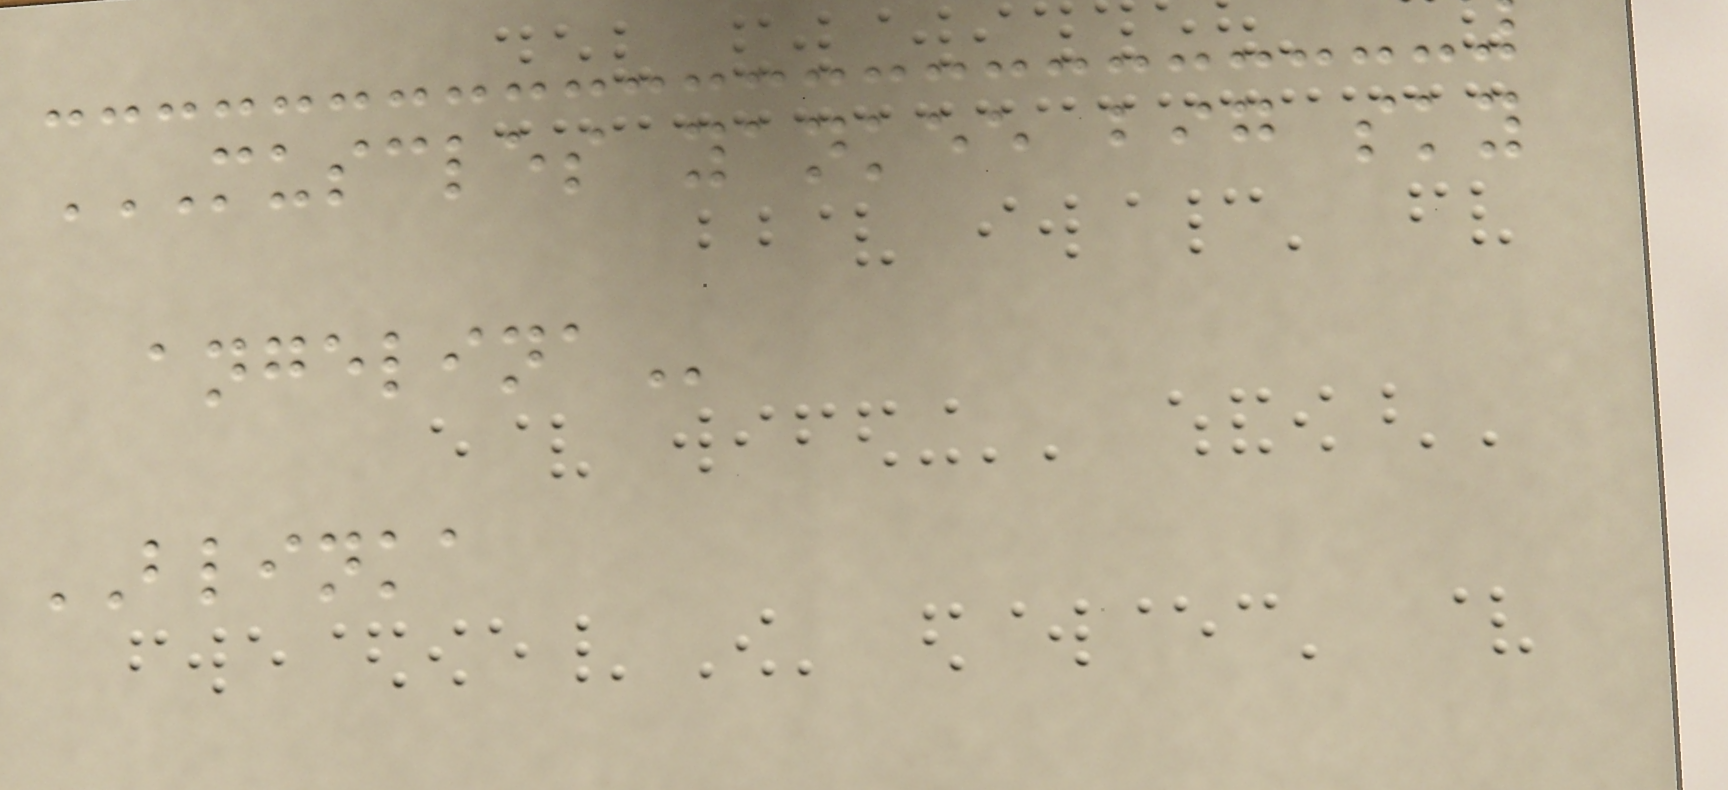MUSCLES YANKEE BIG SKY
ANGELINA
BLINKA
